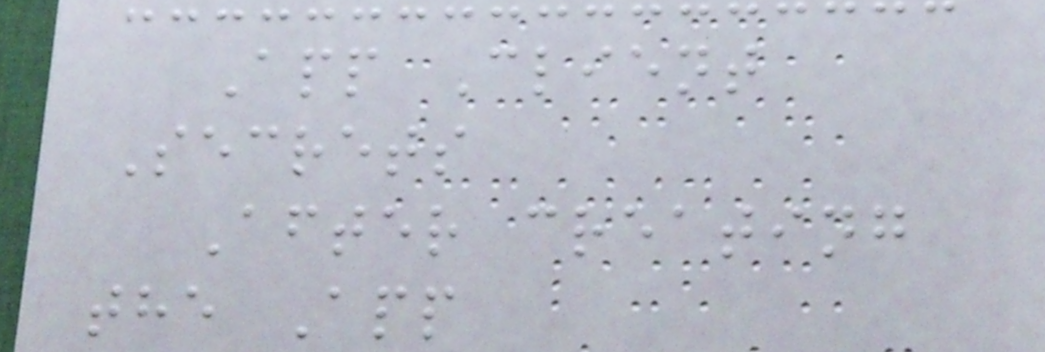App Client
Secrets
After creating
the App
